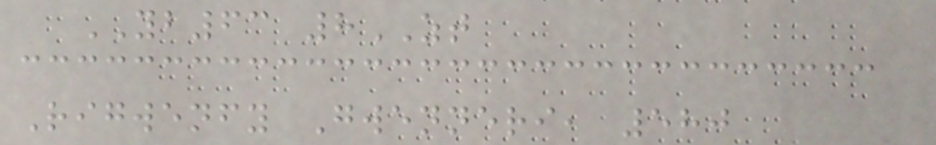YB63 8ZT
Rigwenfy Gwenneri, 580
